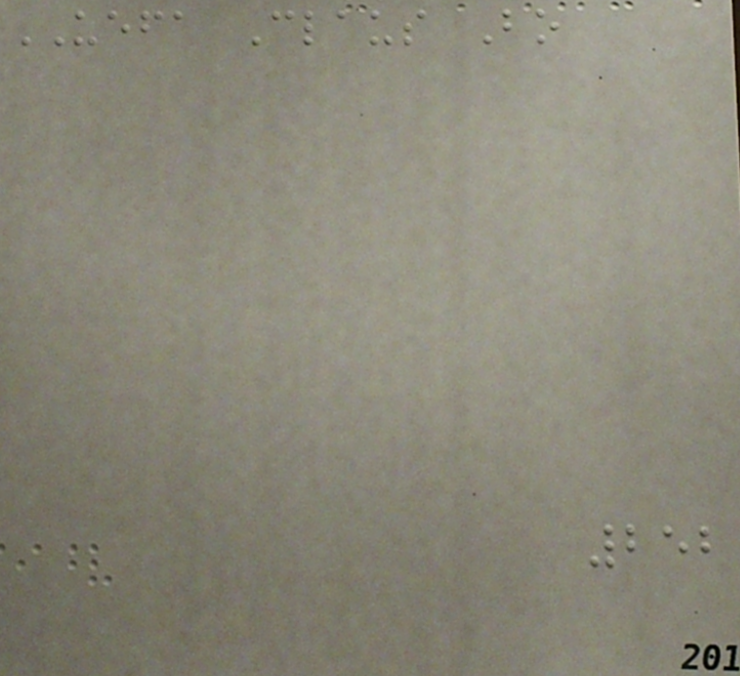UEFA Claus Bo
252
